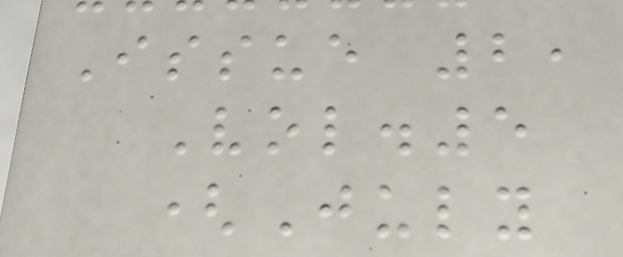Issue 2,
Vol.5
(July
